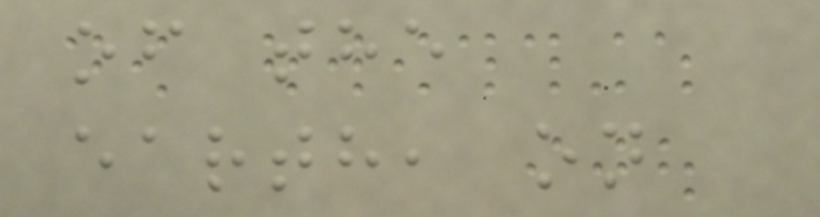of the
earth, on
